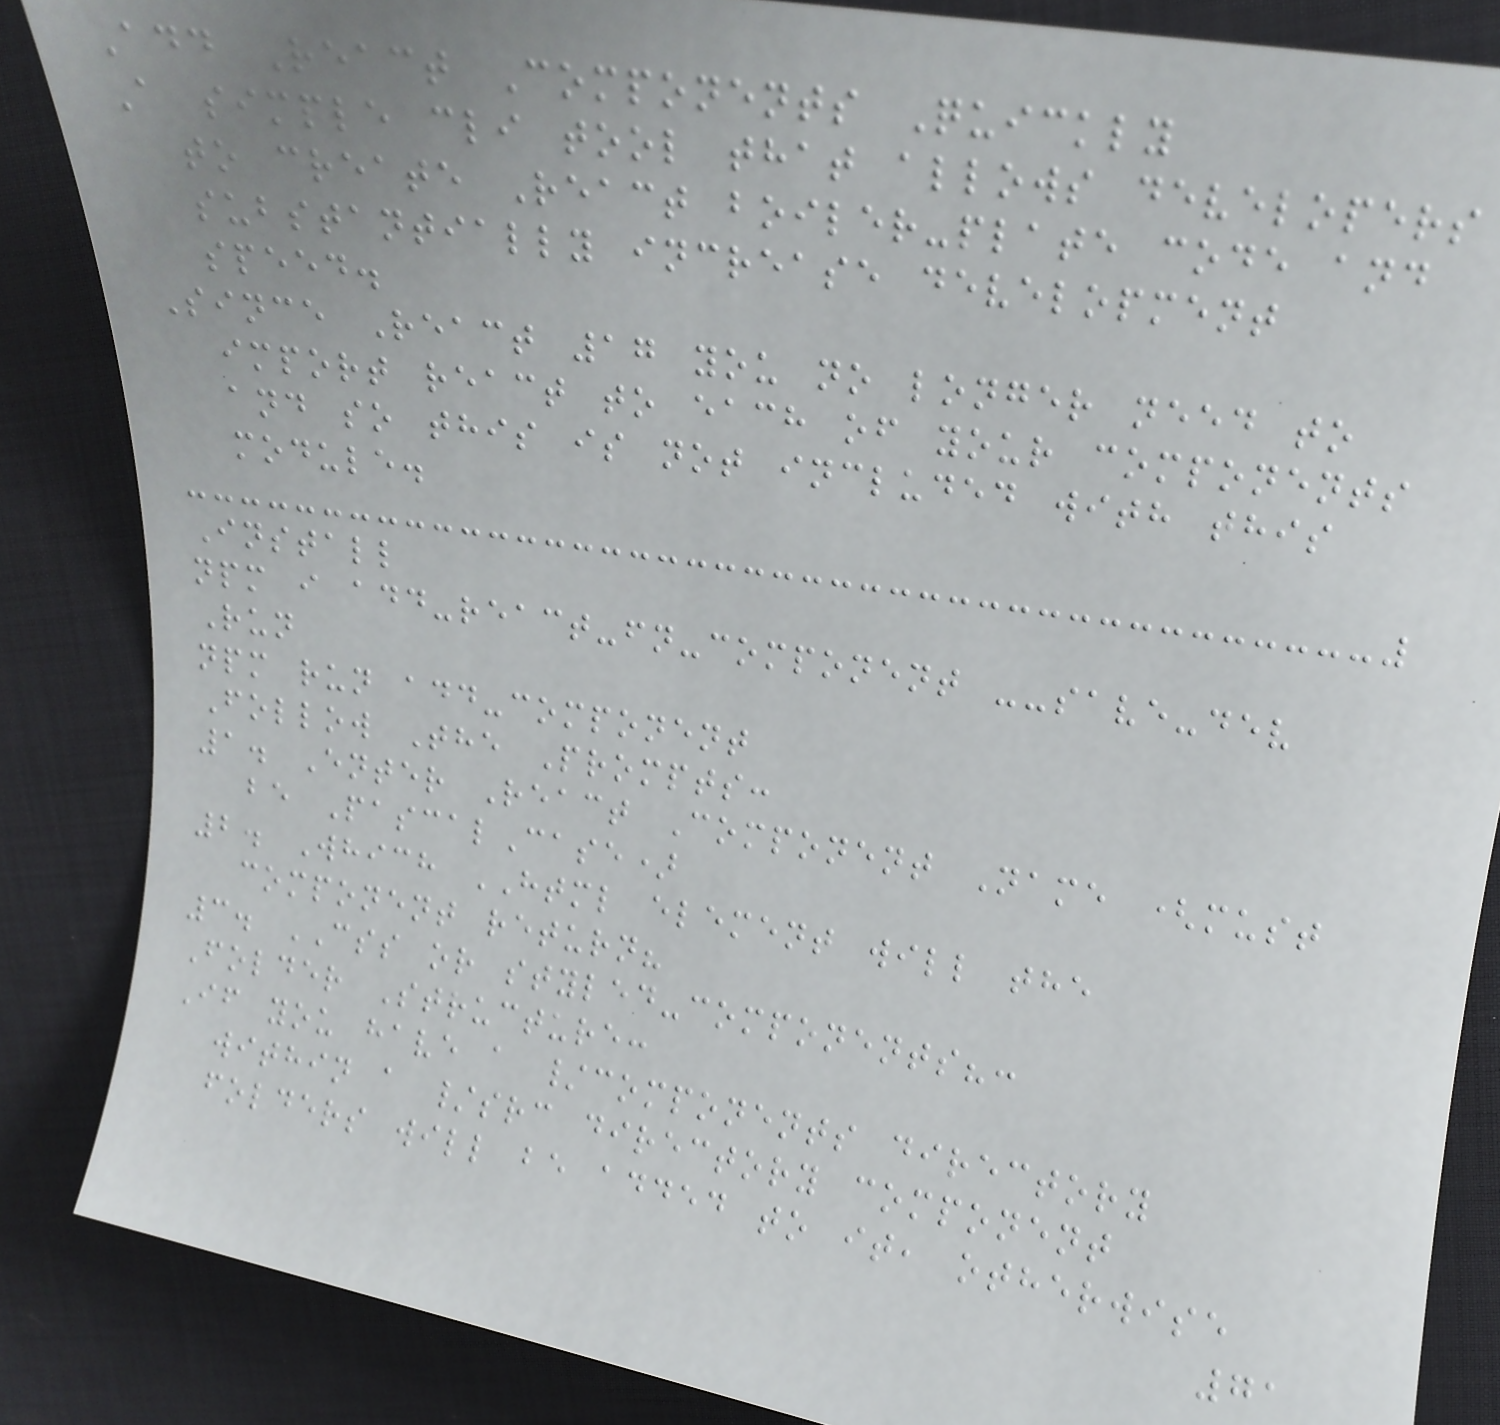Add React Components Quickly
A simple cli tool that allows developers
to create React boiler-plate code and
substantially increase development
speed.
Since React 17 you no longer need to
import react to each of your components
and so this is not included with this
module.
Install
npm i add-react-fn-component --save-dev
Run
npm run add-component
Follow The Prompts:
1. Enter React Component Name (must
be PascalCase)
2. Which HTML element will the
component return?
3. CSS or styled-components?:
Folder Structure:
If you have a /components directory
within a /src directory component
folders will be added to it, otherwise
71
